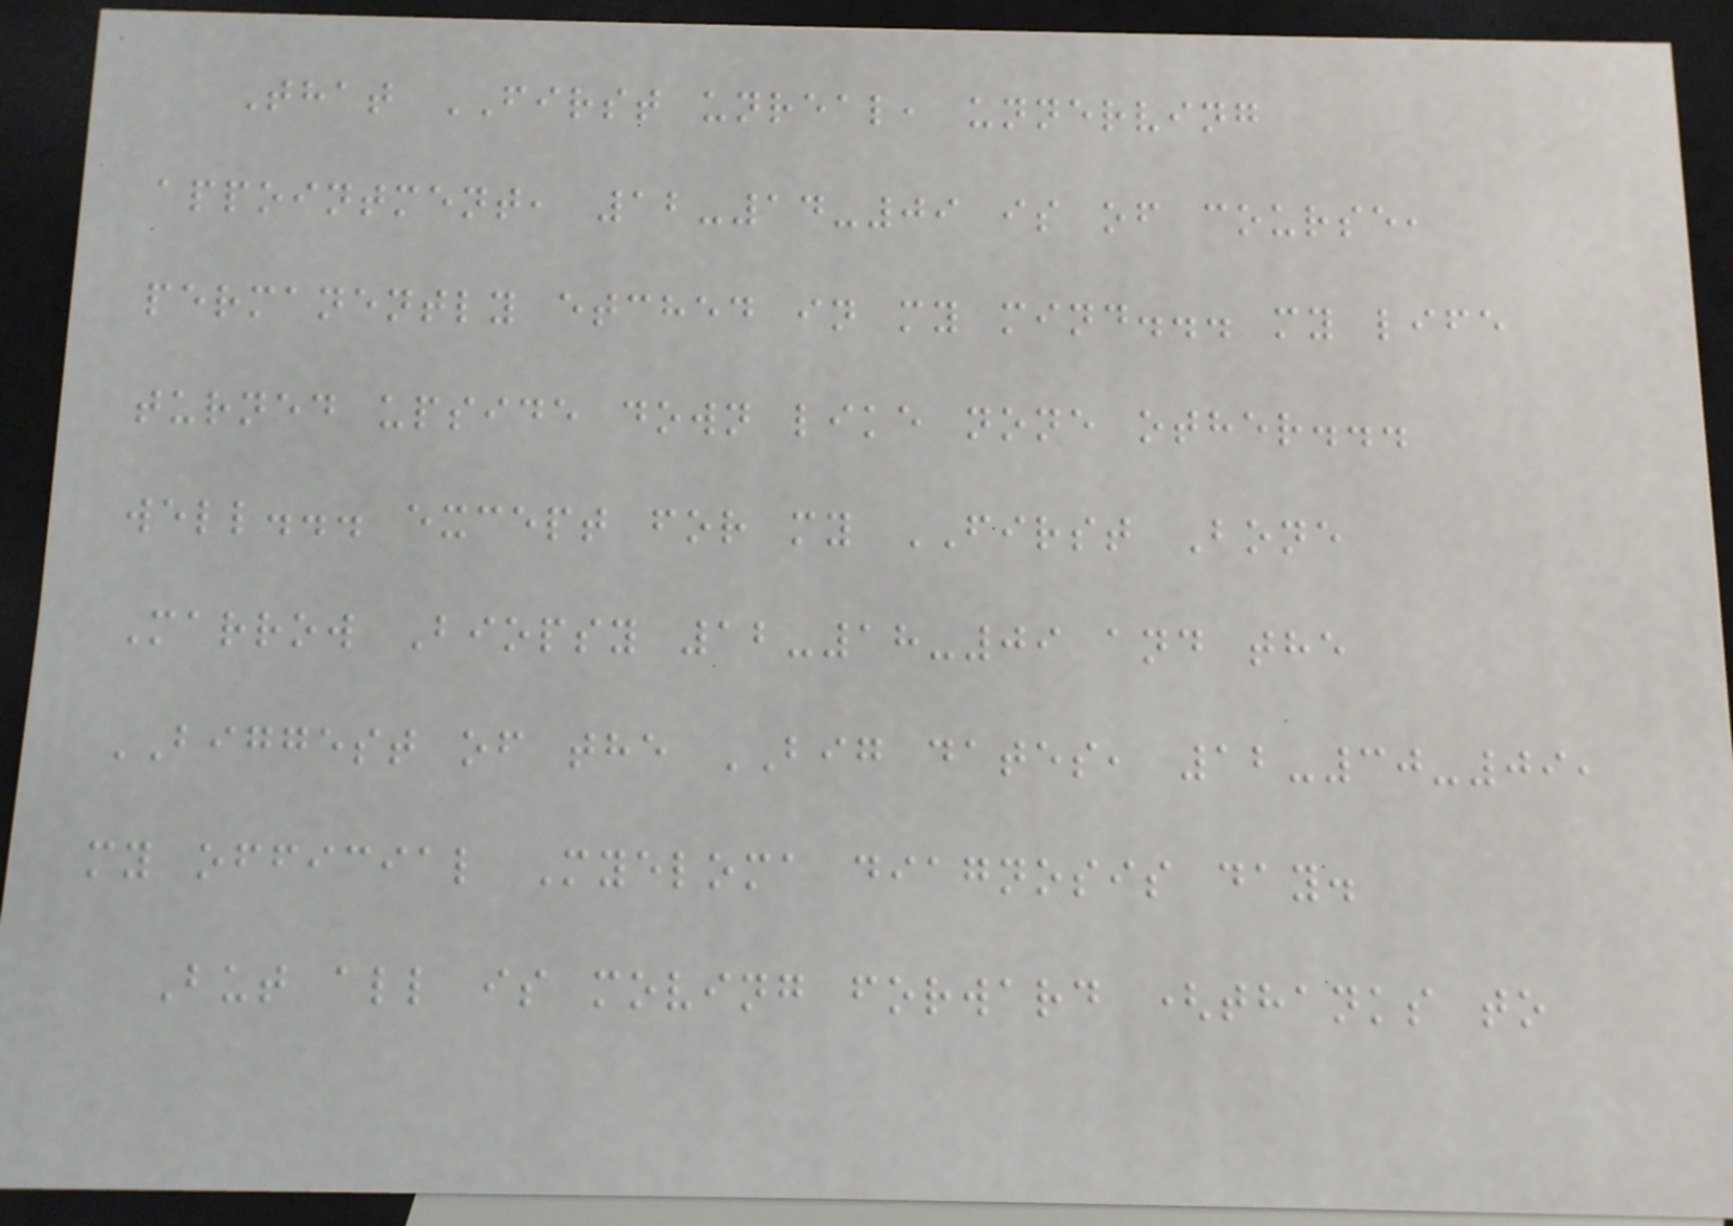That FIRST unreal, unnerving
appointment, 12-14-09 is of course,
permanently etched in my mind... my life
turned upside down like none other...
well... except for my FIRST Bone
Marrow Biopsy 12-18-09 and the
BIGGEST of the BIG dates, 12-30-09,
my official Myeloma diagnosis day.
But all is moving forward (thanks to
